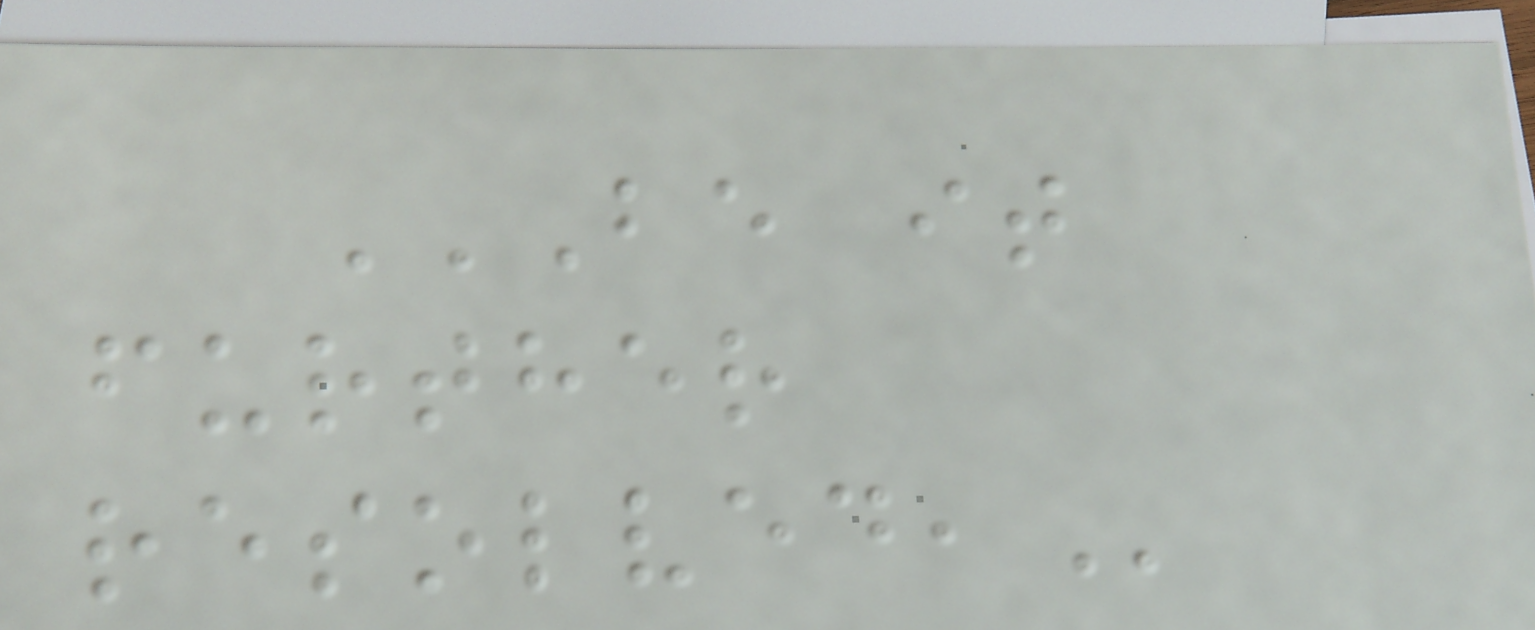BE IT
FURTHER
RESOLVED,
